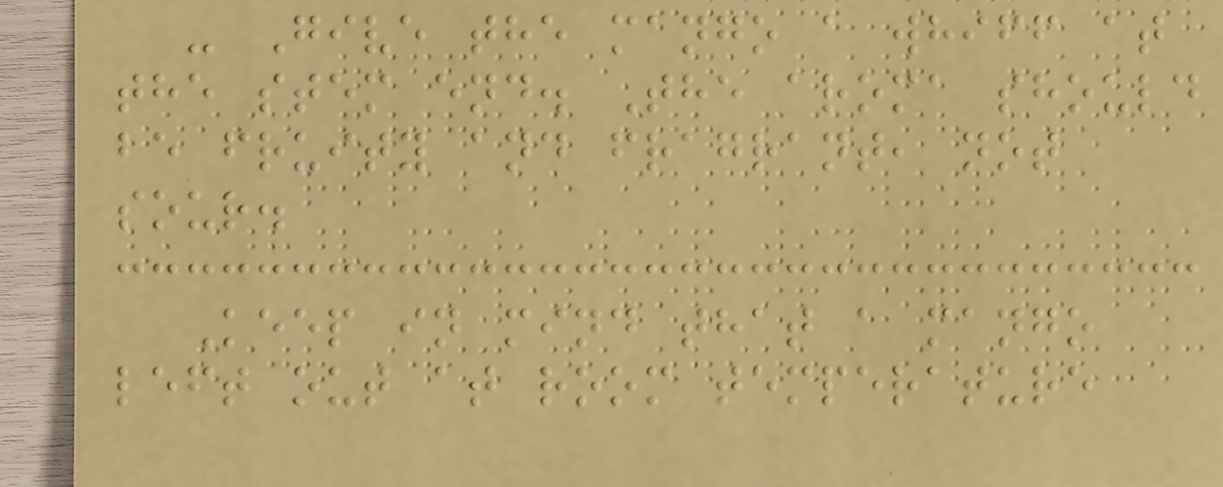- Give the mango a whiff at
the stem end. The aroma should
be fruity and fragrant, not
sour.
Keep in mind that a mango
left out at room temperature
